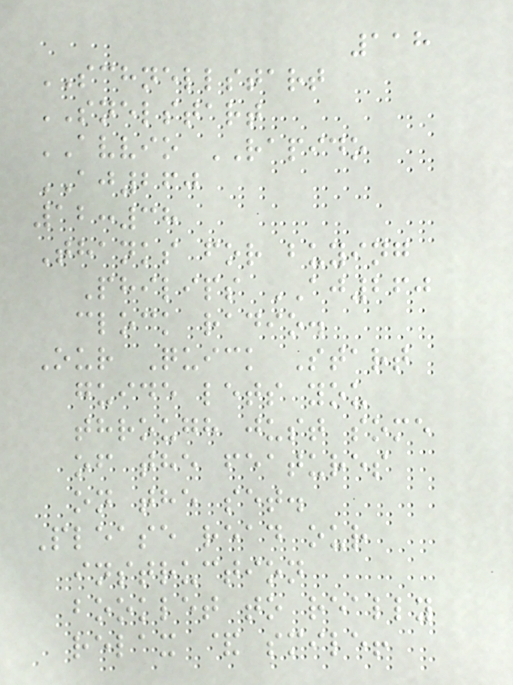118
SCHNELLSTART
SNELSTART
AVVIO RAPIDO
AJ260
12:38
Thanks for buying
Philips AJ260
clock radio.
Our Quick Start
guide lets you
through just some
of the features
on the set.
Please read our
instruction
booklet to really
relax & smile!
